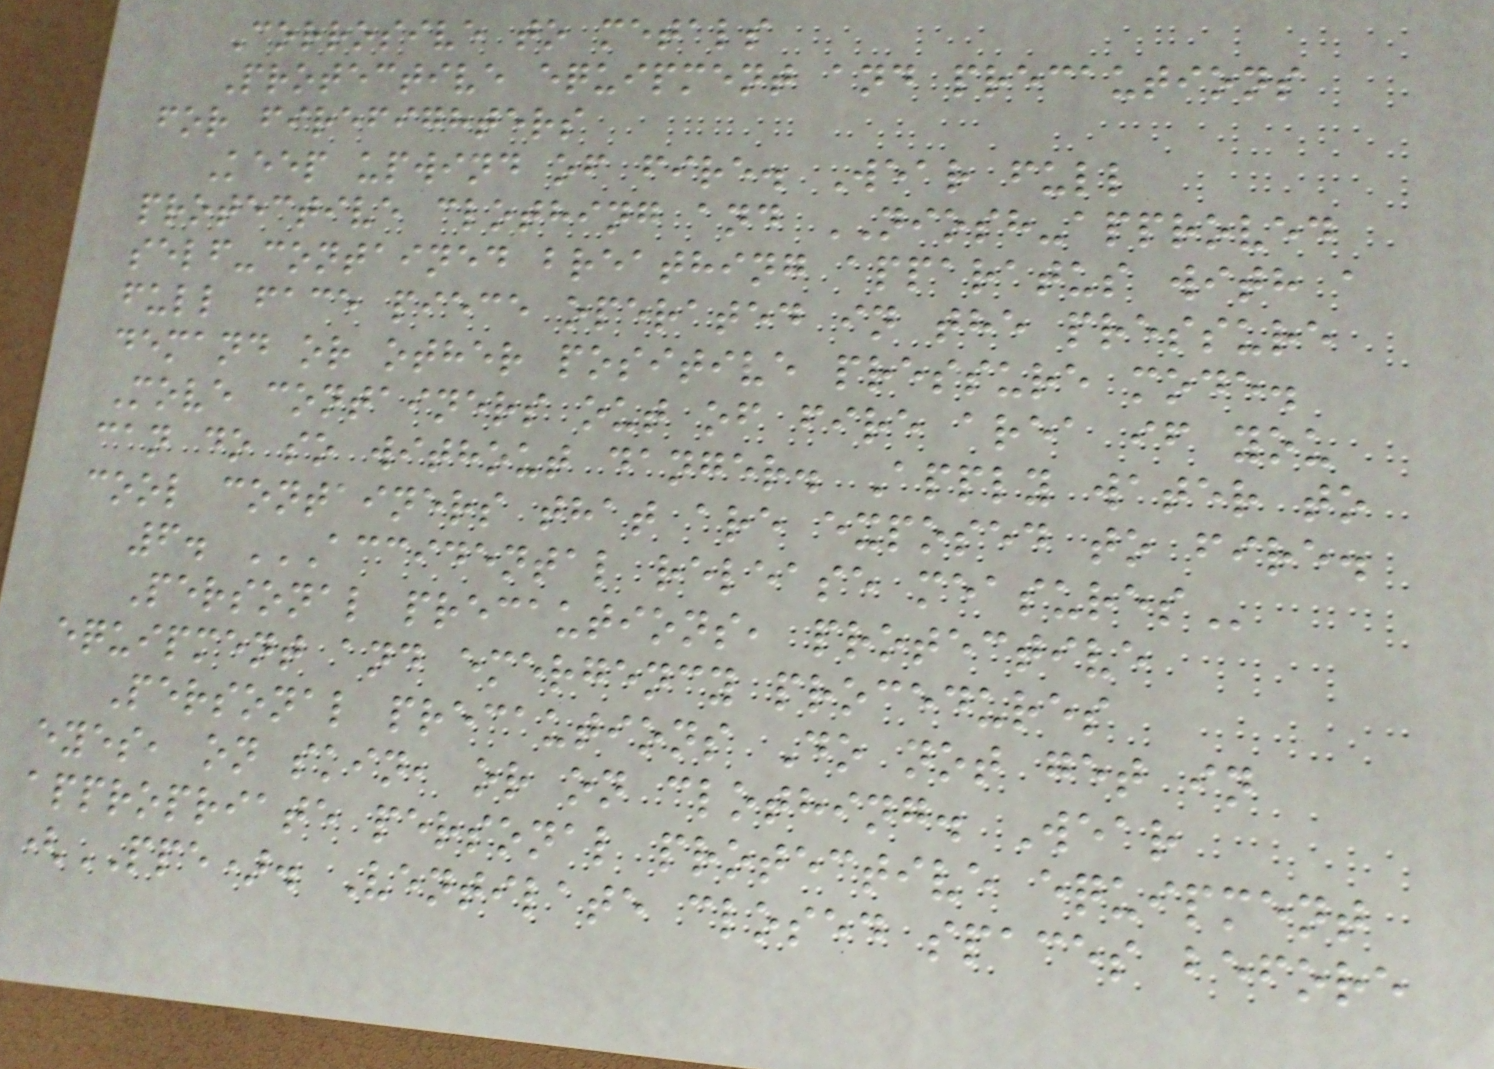Corrosive to metals
Protective equipment and precautions
for firefighters
Keep upwind of fire. Wear full
protective clothing and NIOSH-approved
self-contained breathing apparatus with a
full face piece operated in the pressure
demand or other positive pressure mode.
Move containers out of fire area if you
can do so without danger. Apply water to
cool containers that are exposed to fire.
6. ACCIDENTAL RELEASE MEASURES
Personal precautions, protective
equipment and emergency procedures
Personal precautions Do not get in
eyes, on skin, or on clothing. Wear
appropriate personal protective equipment
(PPE). Ventilate closed spaces before
